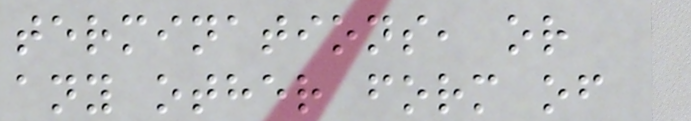terminations, or
any other form of
